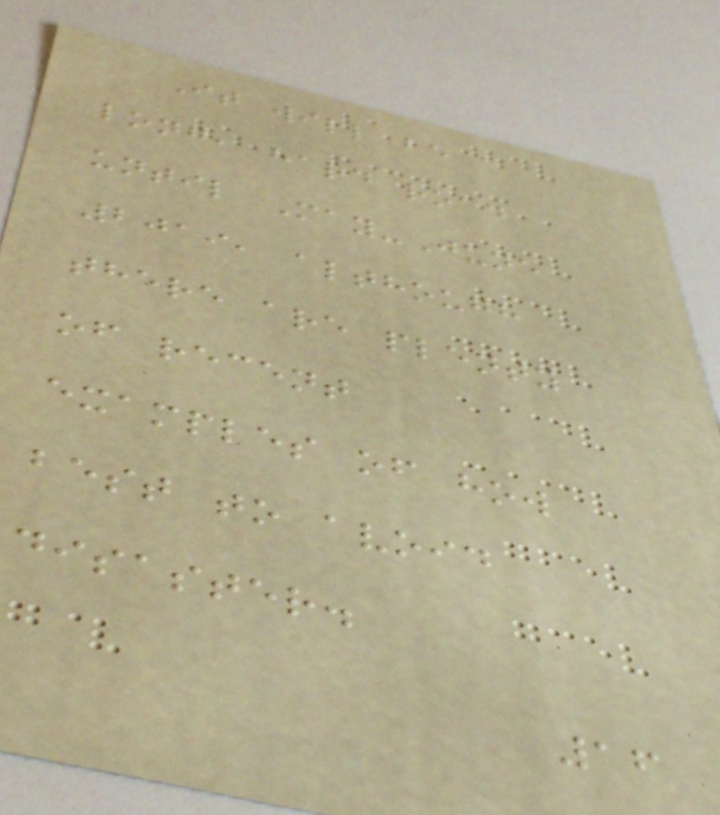It will be a
long, hard road
until May-June
2019, although
there are plenty
of recent
examples of how
best to avoid
disaster.
16
